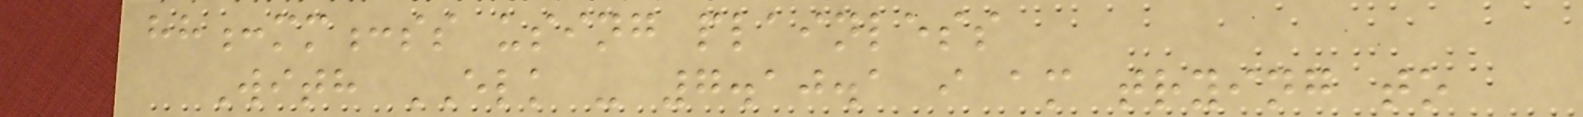hh:mm:ss using plainless
With ELK - 7.10.1 i am trying to
